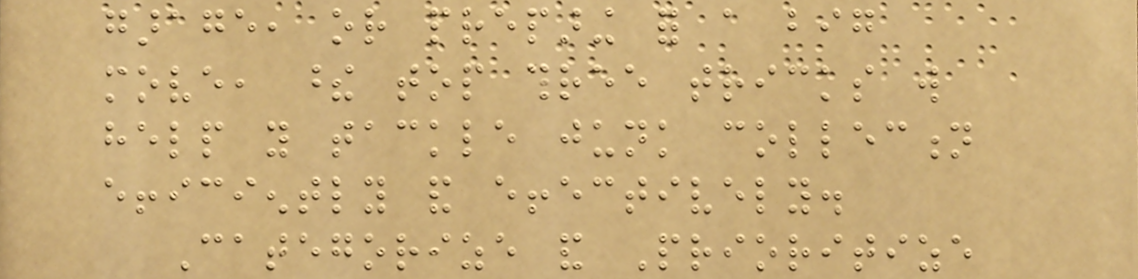garage, or preparing for a big
move, these top three tricks will
help you tackle junk collection
efficiently and effectively.
Categorize and Prioritize
